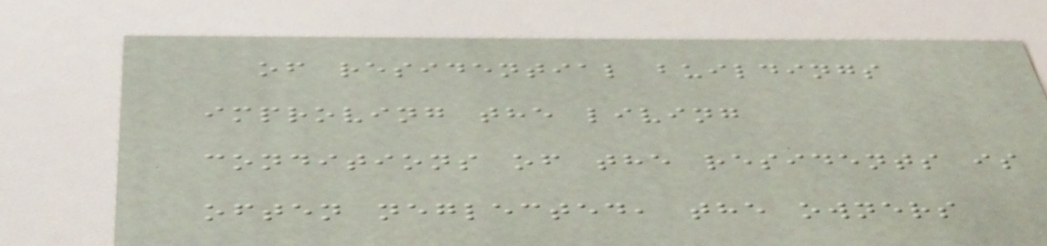of residential buildings
improving the living
conditions of the residents is
often neglected, the owners
